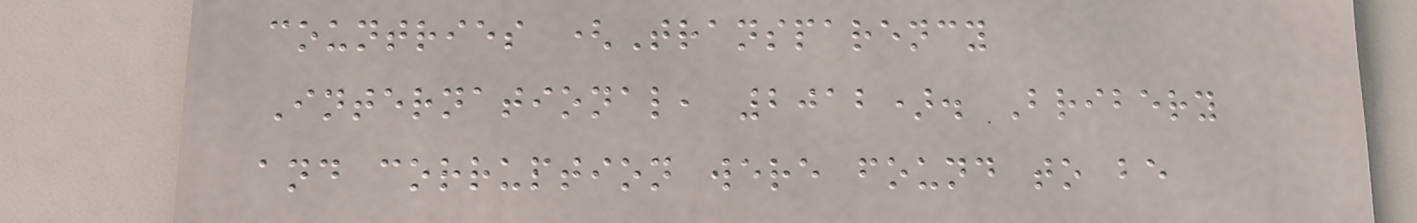countries (Transparency
International, 2012). Bribery
and corruption were found to be
